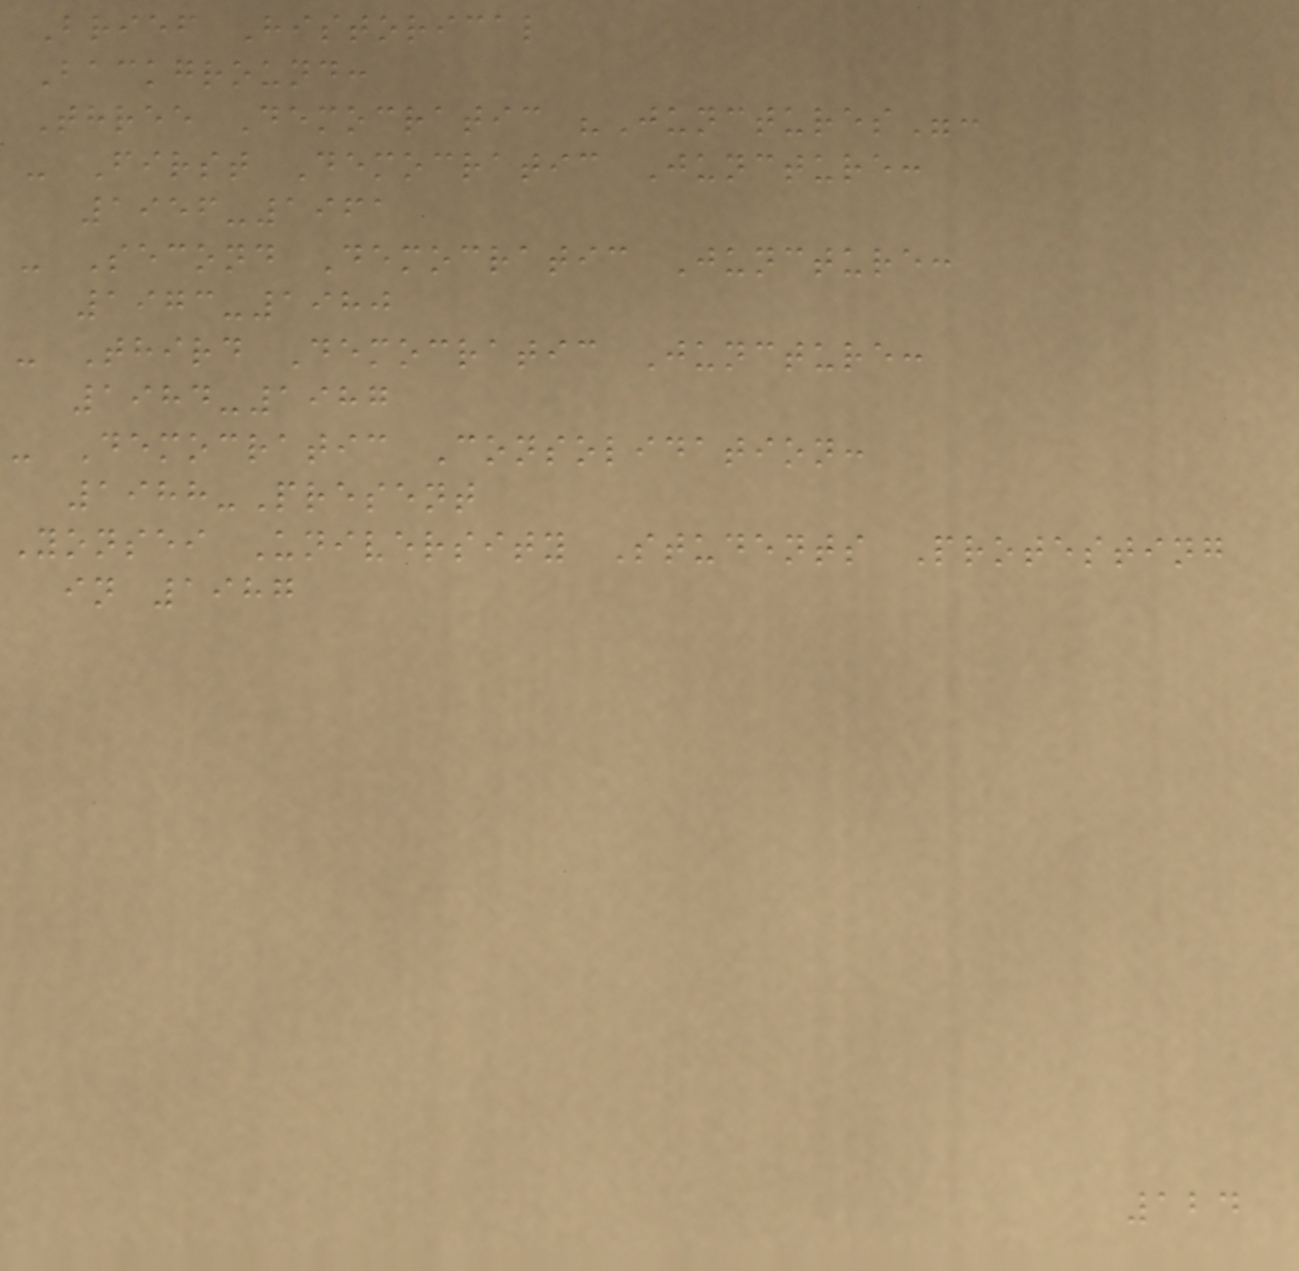Brief Historical
Background:
Three Democratic "Junctures":
- First Democratic Juncture:
1956-1961
- Second Democratic Juncture:
1973-1980
- Third Democratic Juncture:
1984-1987
- Democratic Consolidation:
1988-Present
Yonsei University Students Protesting
in 1987
124
